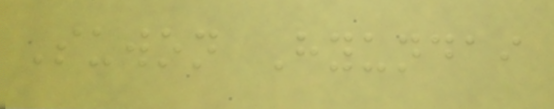Suwon Hyundai
